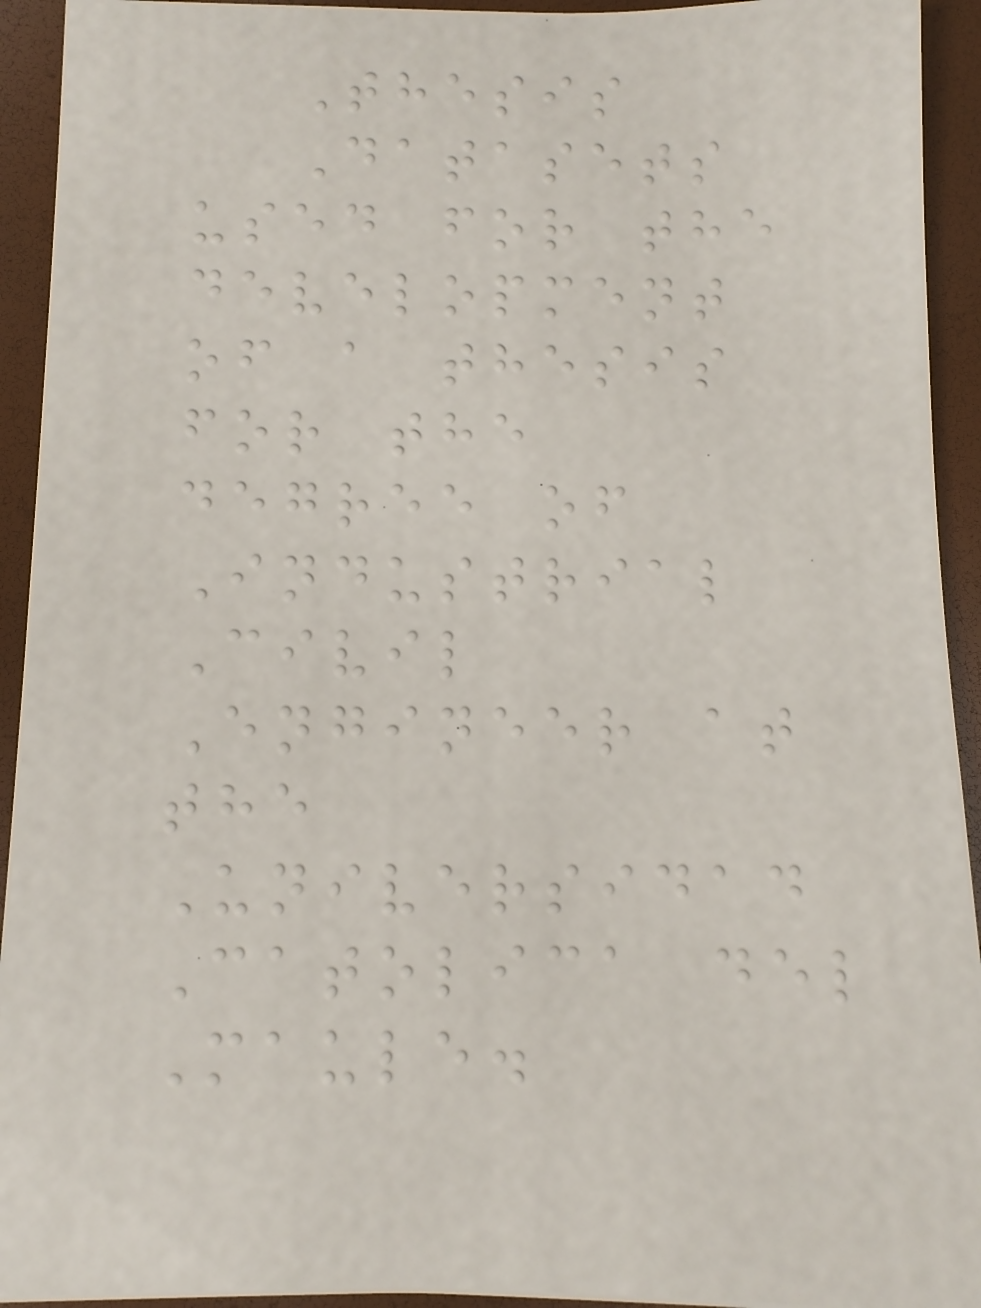Thesis
Datasets
used for the
development
of a thesis
for the
degree of
Industrial
Civil
Engineer at
the
Universidad
Catolica del
Maule.
